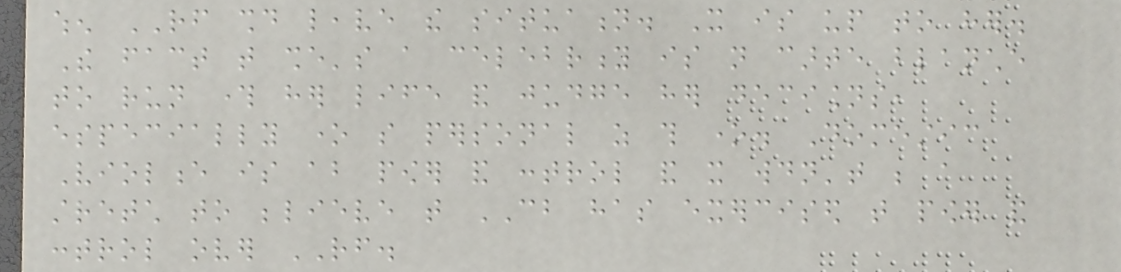when RF should leave the situation. It is up to her.
The fact that she's a celebrity is not carte blanche
to run through her life and judge her decisions,
especially one so personal as this one. Domestic
Violence is about power and control and it wouldn't be a
stretch to believe that CB has exercised that power and
control over RF.
